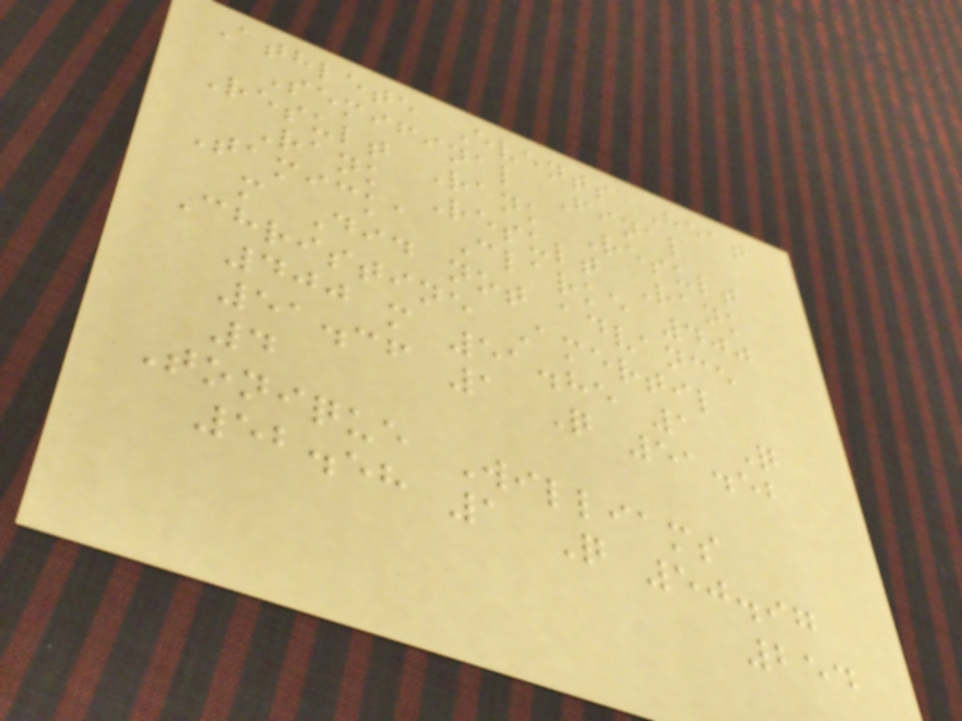Athlete Events Heat
Semifinal Final
Result Rank Result
Rank Result Rank
Tamicka Clarke 400
m Did not advance
Christine Amertil
400 m 51.85 1 Q
51.36 1 Q 51.52
4
Tonique Williams
52.58 1 Q 50.97
254
